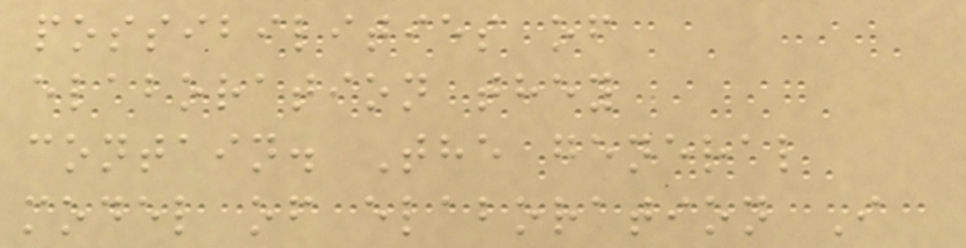possibilities of
elaboration they
contain. The general
model of elaboration I
